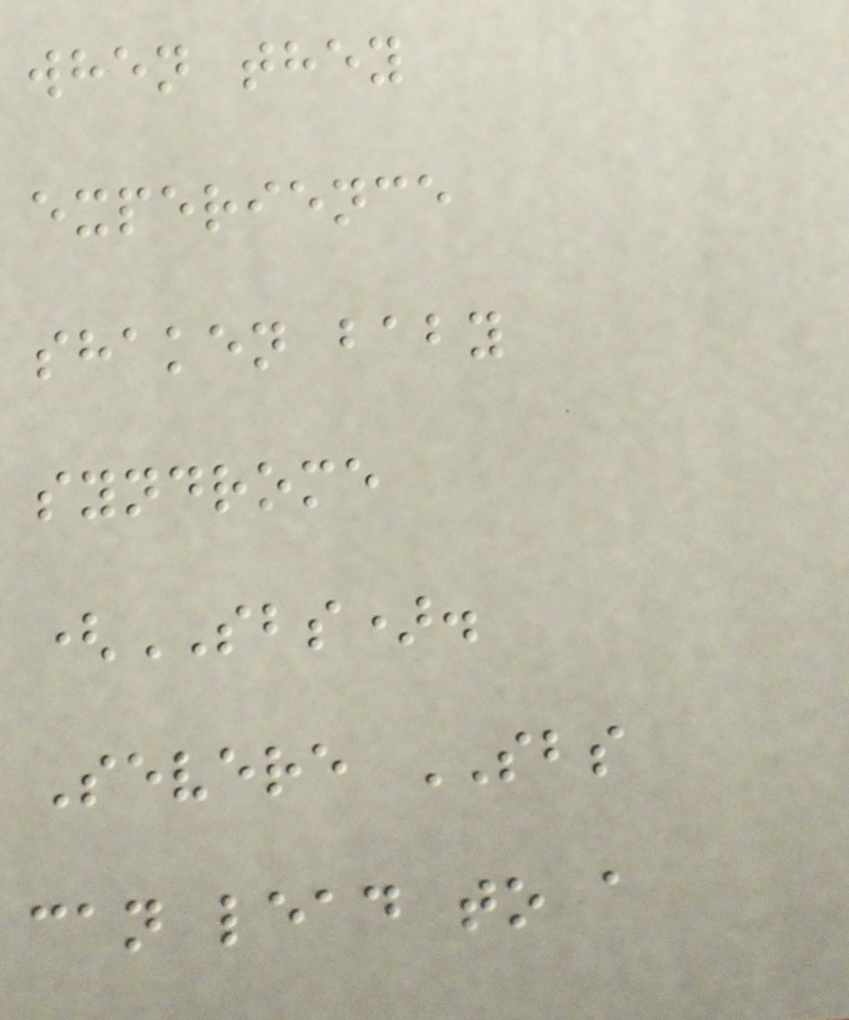when they
experience
shaken baby
syndrome
(SBS).
Severe SBS
can lead to a
